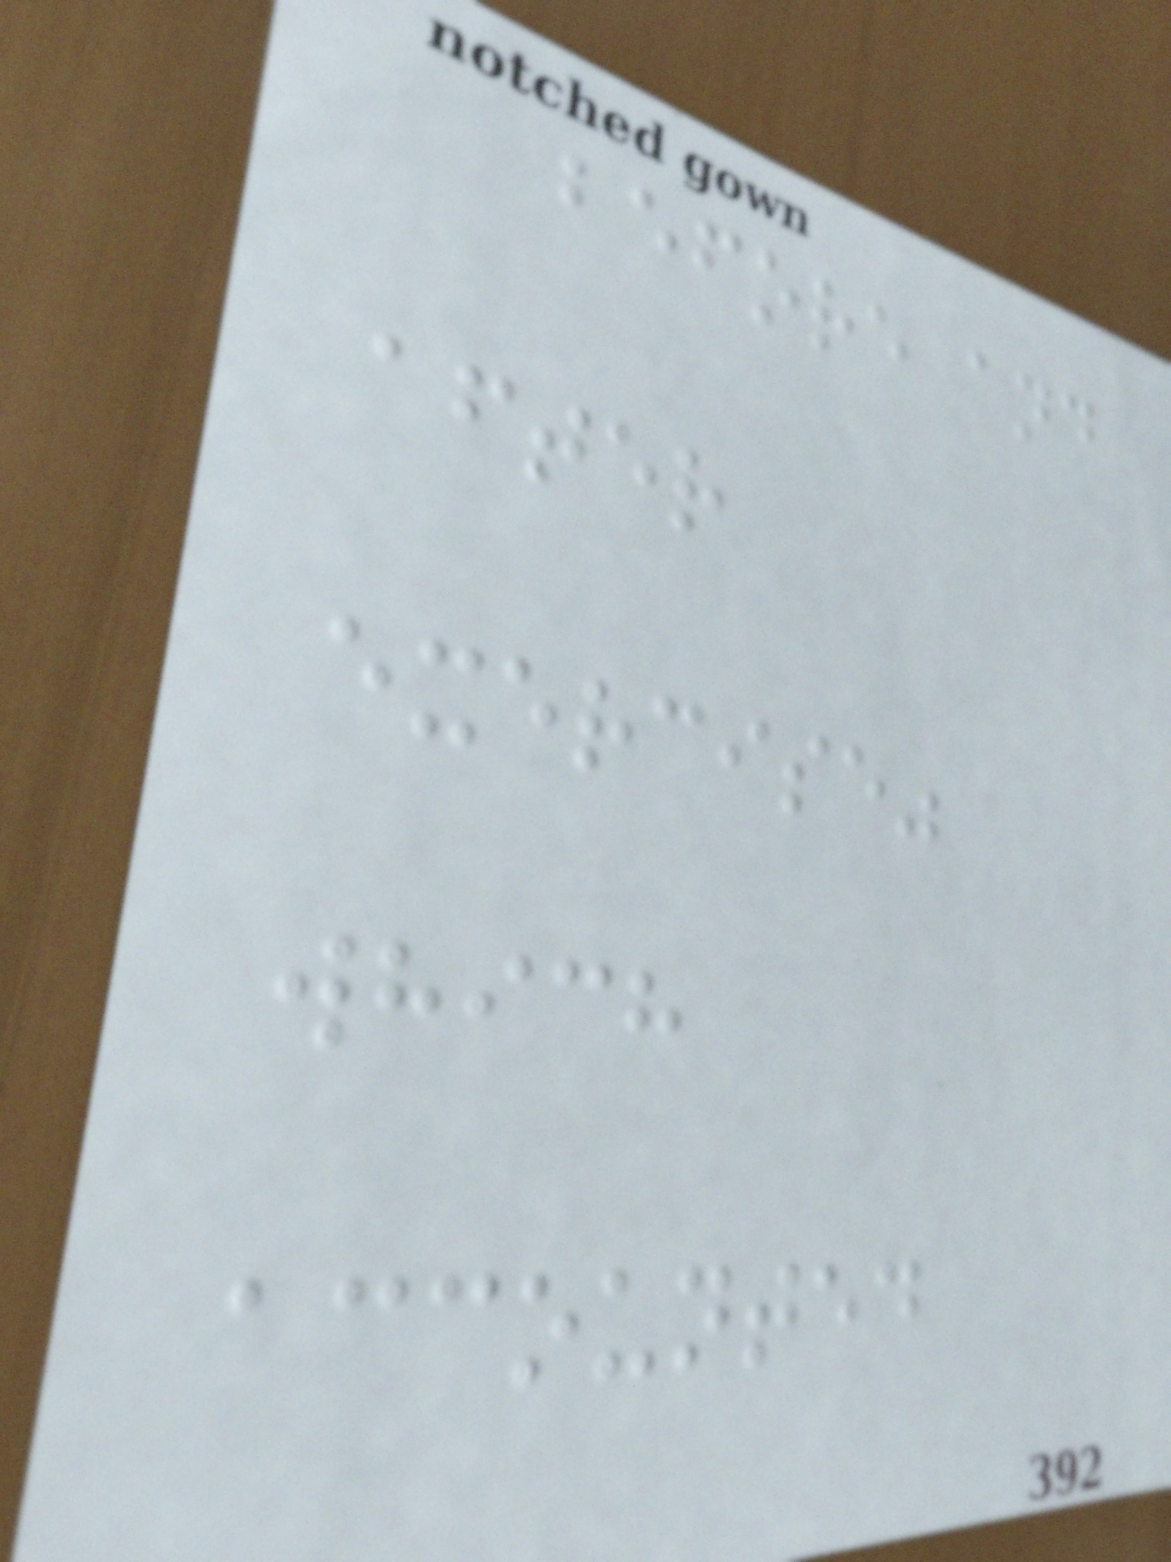before and
after
exercise"
which
accounted
